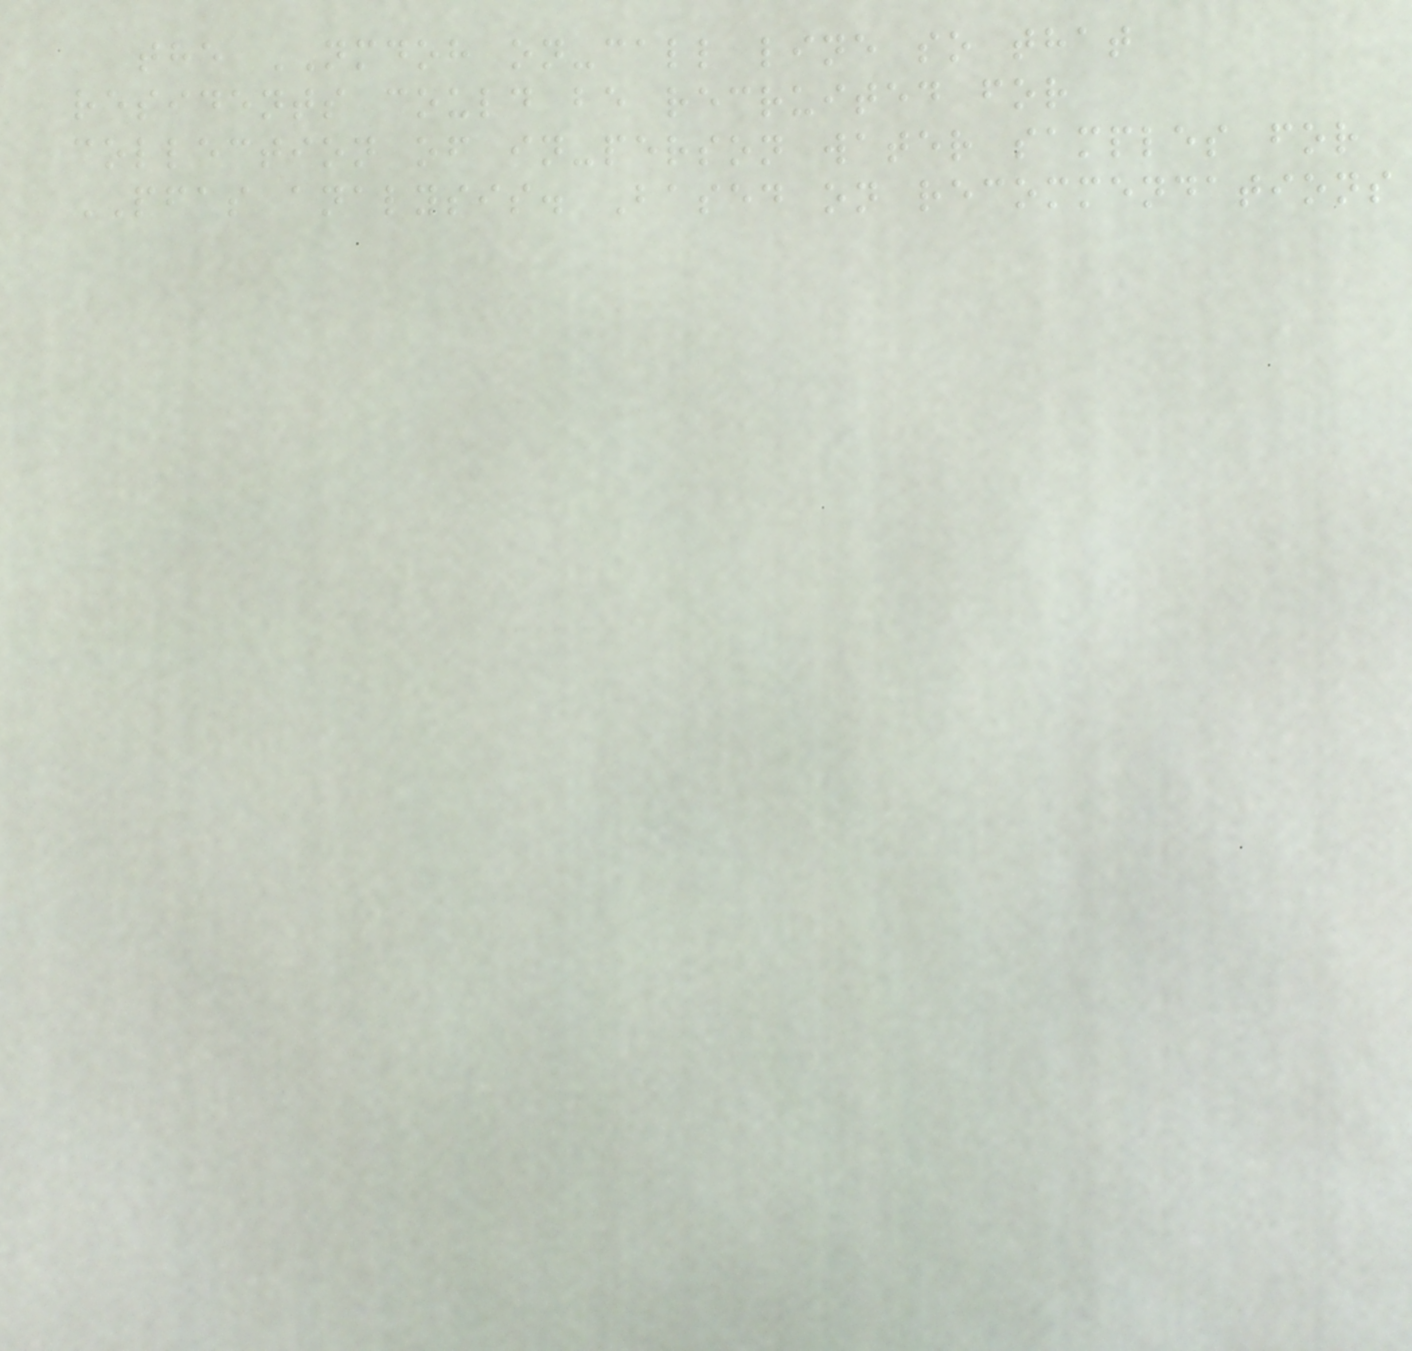the NMDOH on-call line so that
residents could be recruited for
collection of in-person water samples for
PFAS analysis. Based on recommendations
